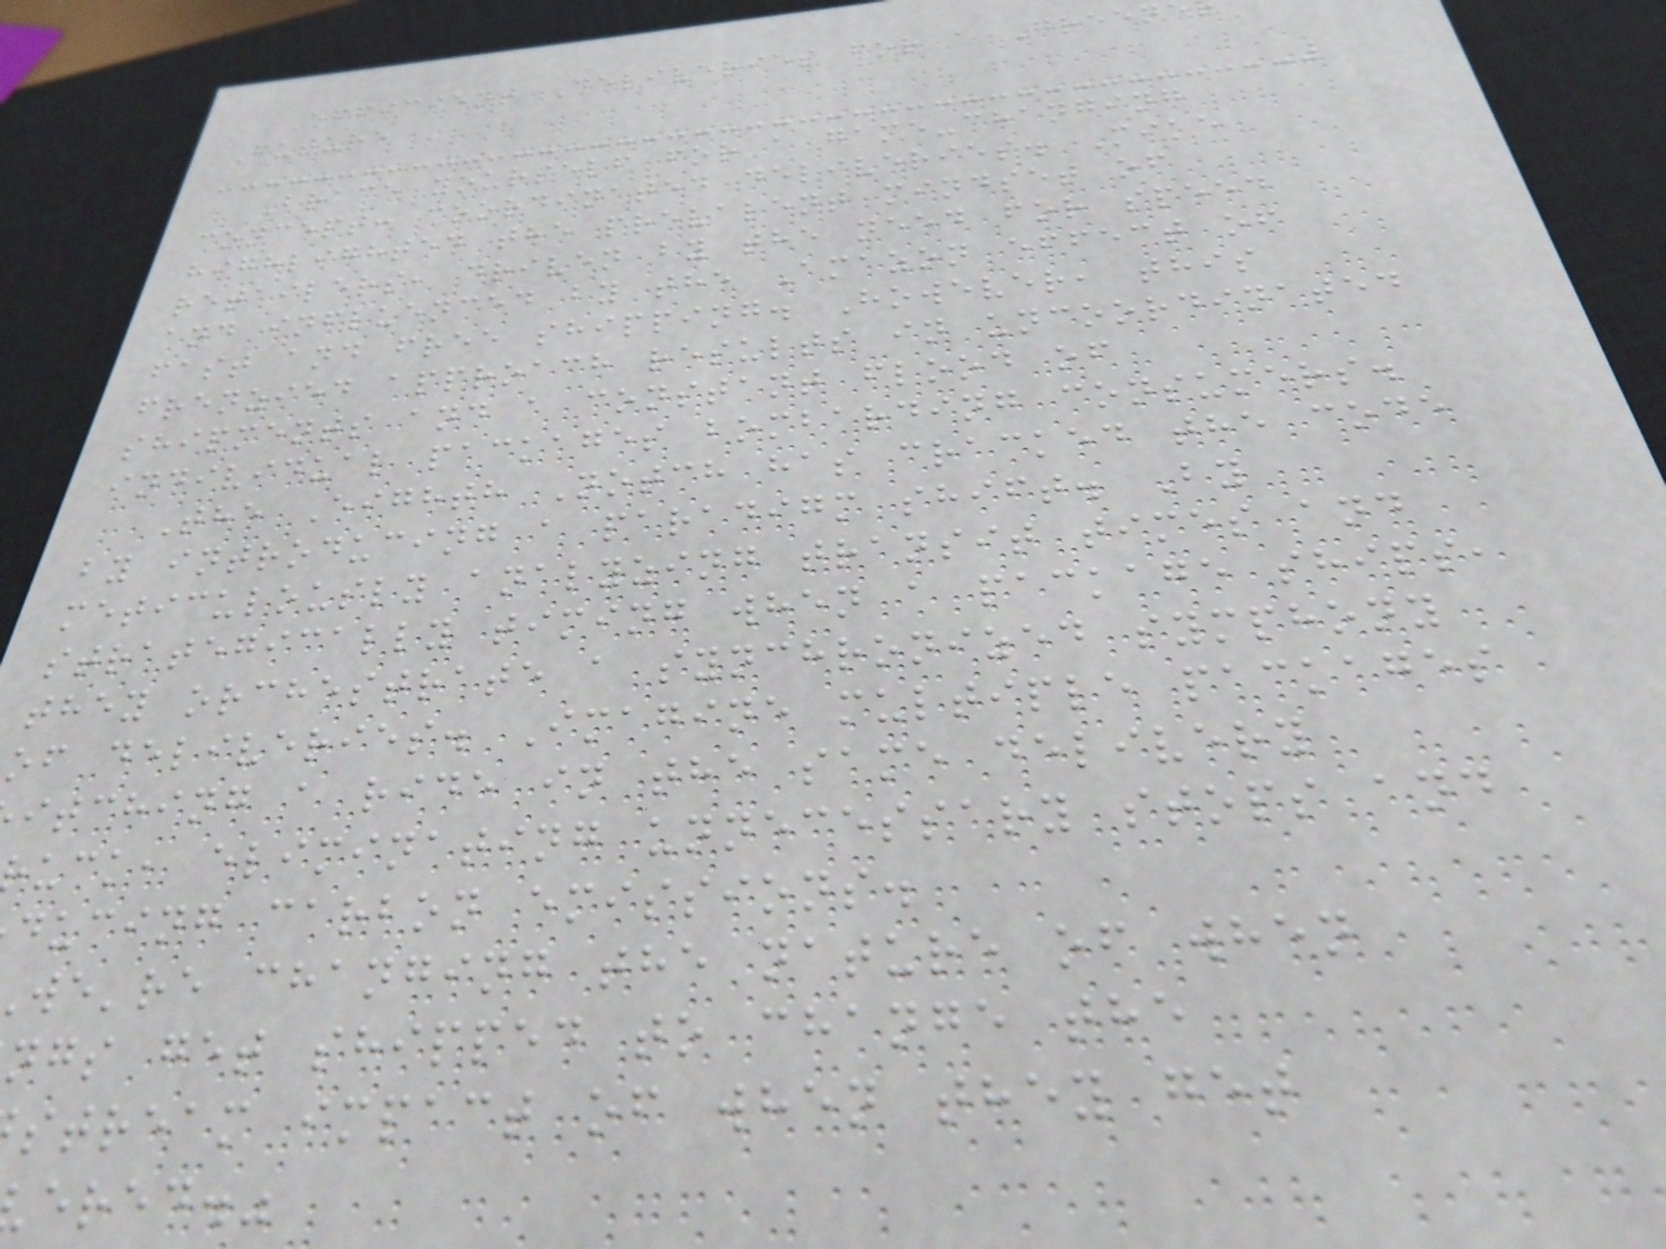Efficient Deliveries for a Green
Future
Brace yourself for a game-changing
concept: coordinated deliveries. Mike
highlighted the prevalent mindset of
retailers, driven by the need for speed
and influenced by the Amazon effect of
fast and free shipping. However, this
frenzied approach results in uncoordinated
shipments and a constant flood of
individual packages bombarding consumers.
The Eighth Notch has cracked the code
by introducing a paradigm shift. By
meticulously analyzing transit times and
strategically timing when a package ships,
they orchestrate a synchronized symphony
of deliveries. Imagine multiple packages
itching a ride in the same delivery
uck, eliminating unnecessary stops and
ducing carbon emissions.
we're changing the nature of when
ngs get shipped to change the
stream impact of when they get
ered."
